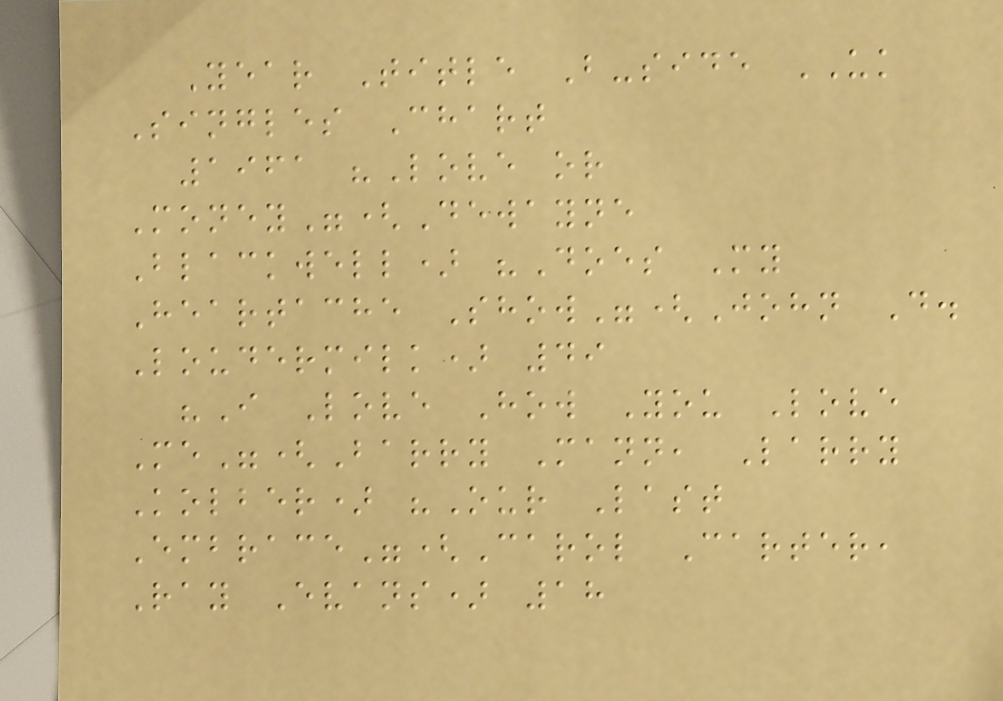Year Title B-side UK
Singles Chart
1961 "Love or
Money"(Dewayne
Blackwell) "Does My
Heartache Show"(John D.
Loudermilk) 49
"I Love How You Love
Me"(Barry Mann, Larry
Kolber) "Our Last
Embrace"(Carol Carter,
Ray Evans) 18
